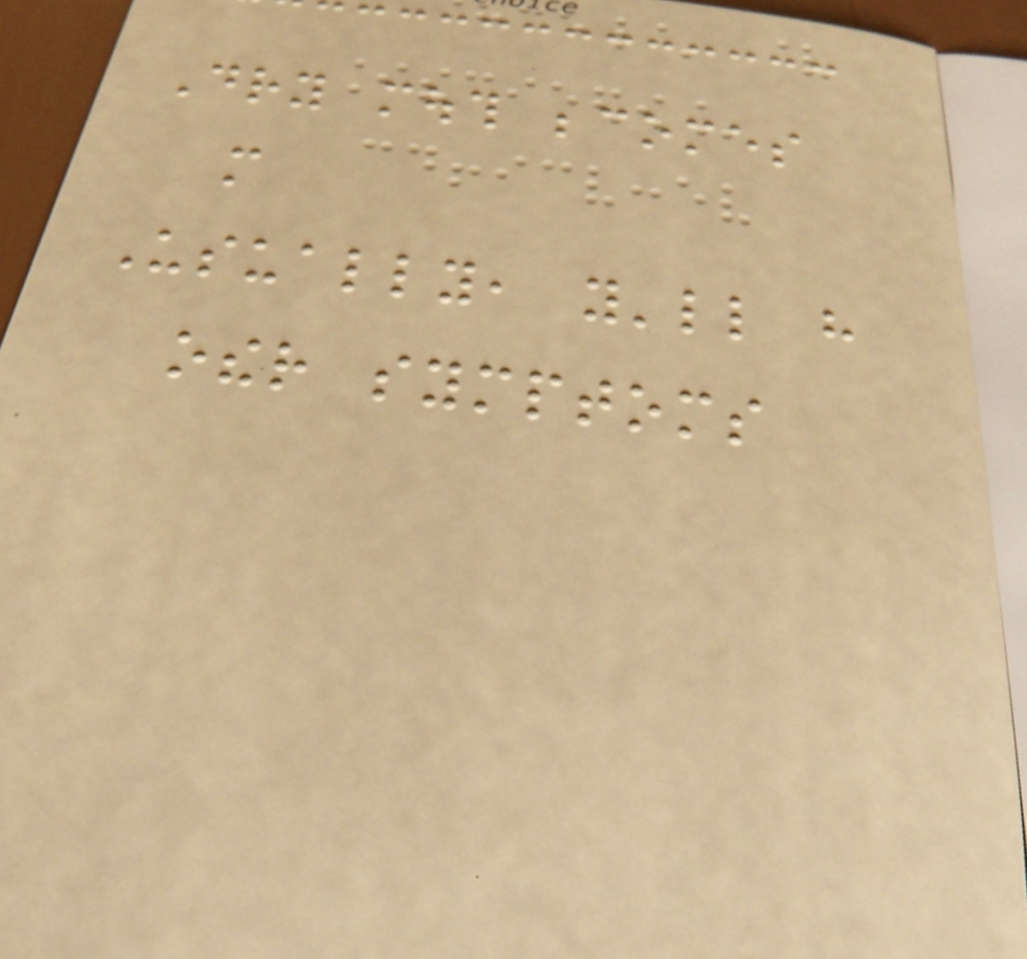Dry mouth becomes
more
Usually, you'll have
other symptoms
